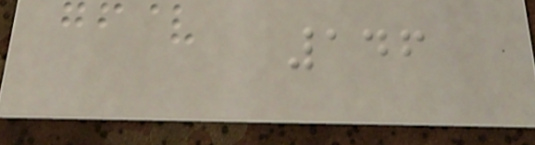146
